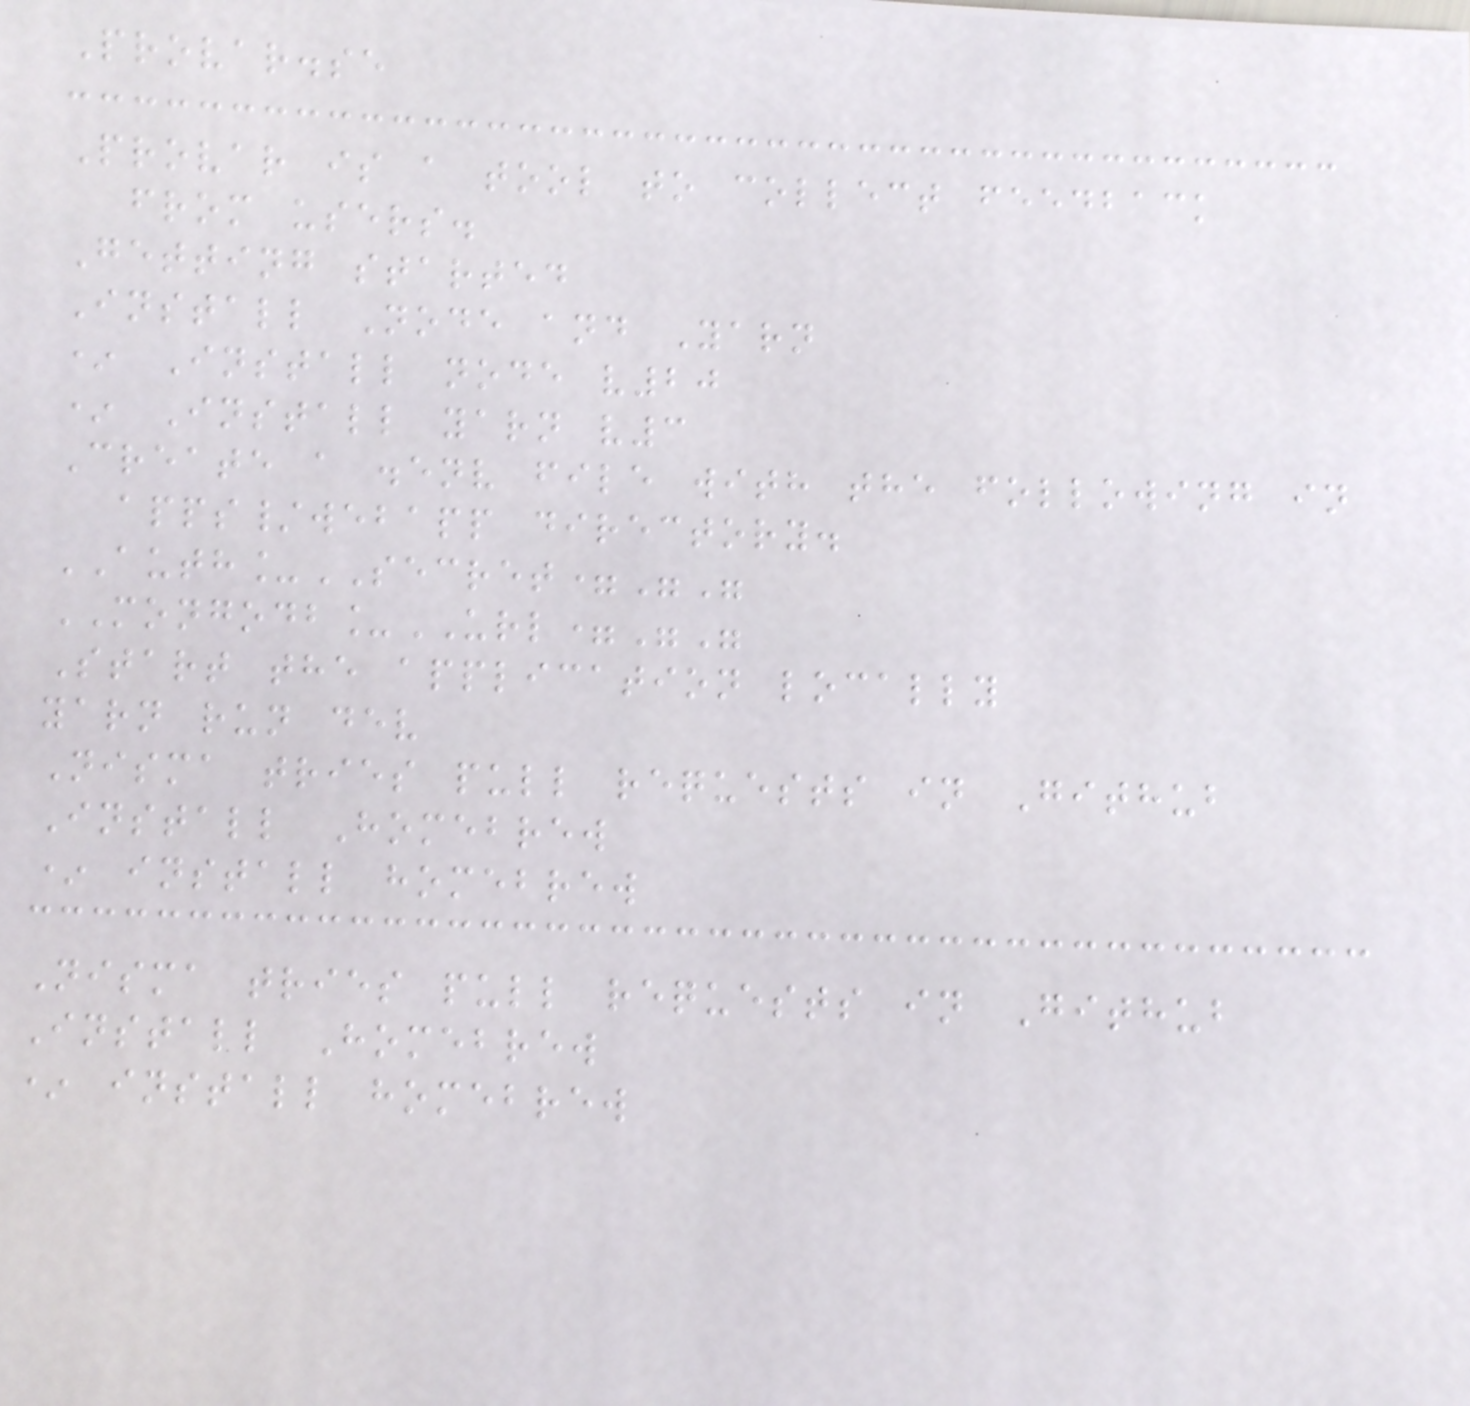Provar.se
Provar is a tool to collect feedback
from users.
Getting started
Install Node and Yarn
* Install node v20
* Install yarn v3
Create a .env file with the following in
apps/webapp directory.
AUTH_SECRET=""
MONGODB_URL=""
Start the application locally
yarn run dev
Nisma tries pull requests in Github
Install Homebrew
* install homebrew
Nisma tries pull requests in Github
Install Homebrew
* install homebrew
